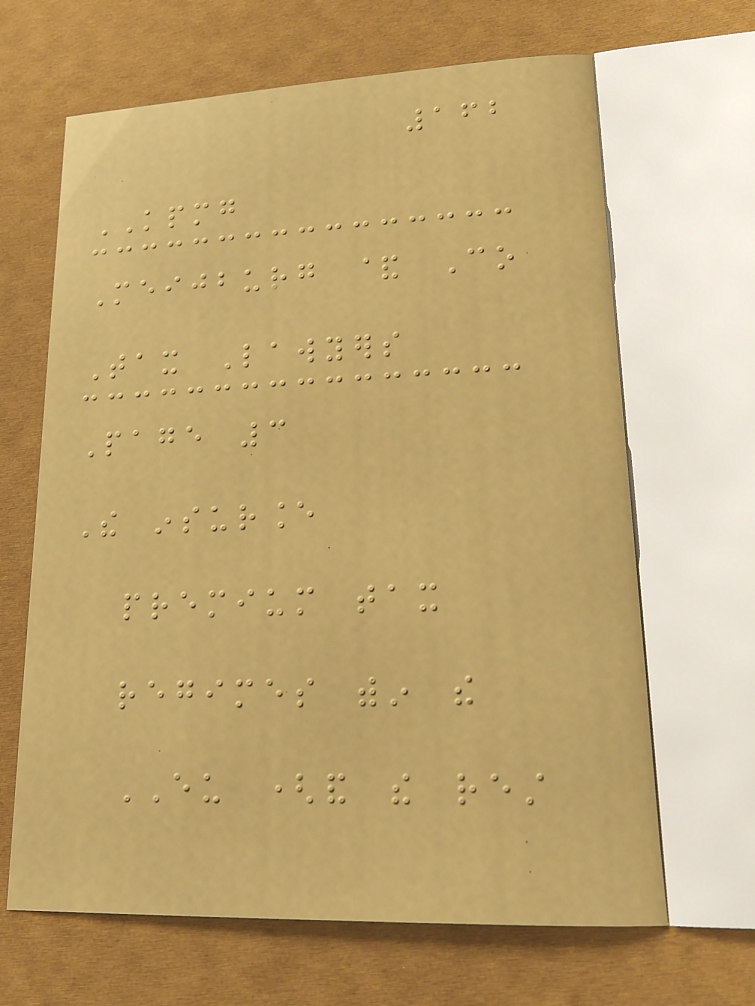162
KPMG
Meijburg & Co
Tax Lawyers
Page 3
The insurance
premium tax
regimes within the
EU (and the rest
